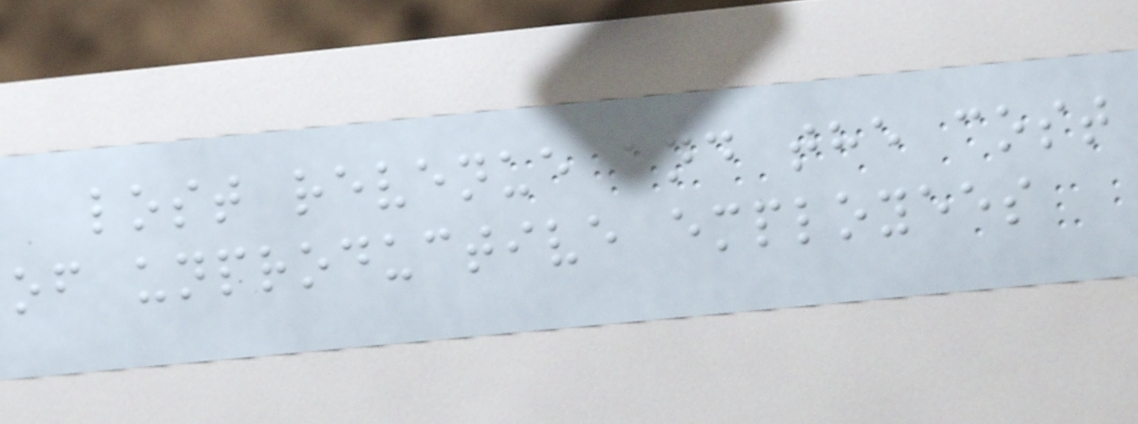lost revenue and the cost
of unproductive employees
